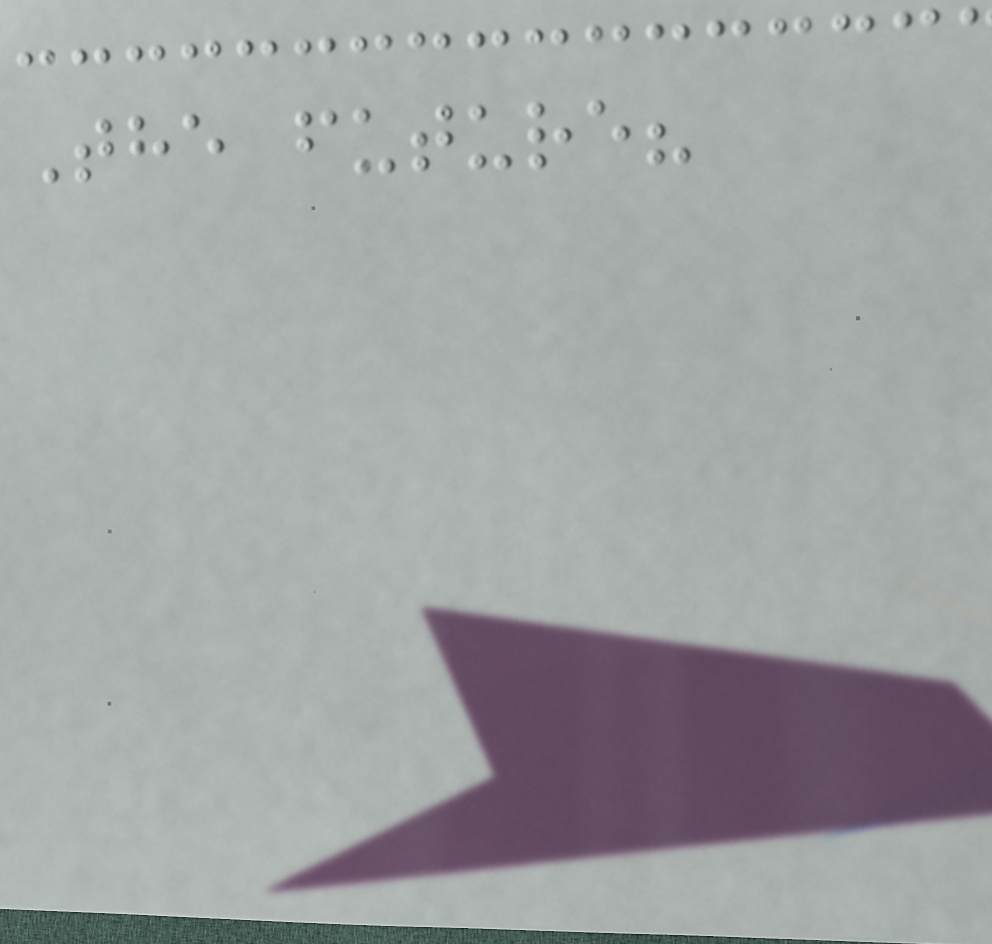The future?
